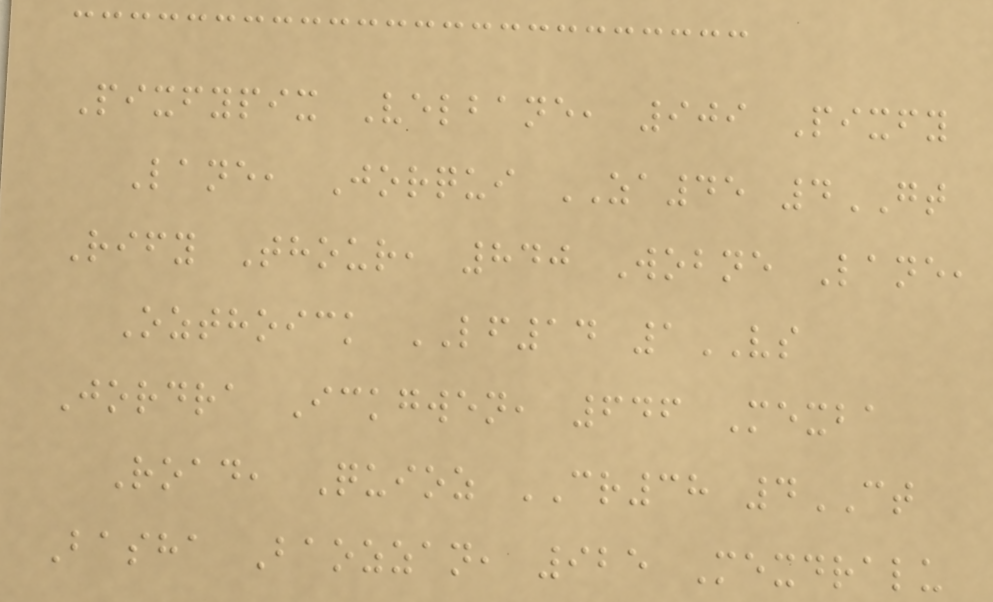Pixfypix Velbane, 909 Pixfy
Lane, Jorqui ZA45 4GT
Rify Thour, 840 Wobne Lane,
Ozthoick LF14 1VS
Jordra Ickgwen, 646 Mexba
Road, Quioz CR38 4CT
Basha Baozzan, 925 Mexdralu
